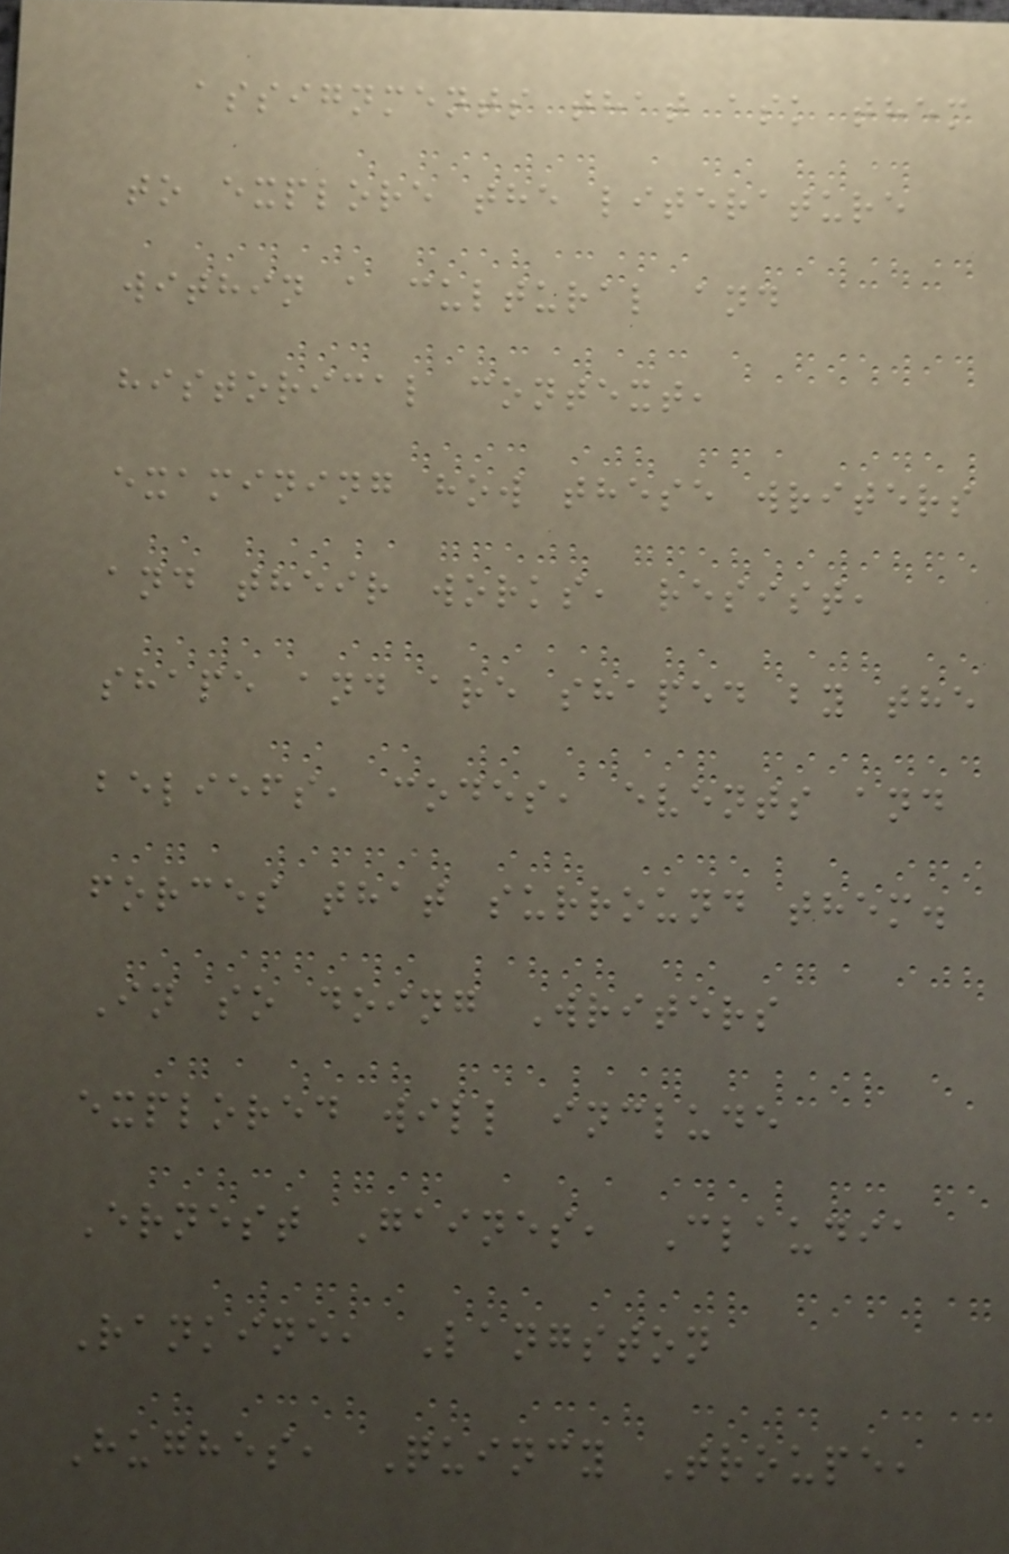assignments that ask them
to explore the literature
within a cultural and
historical context,
examining how these writers
and their works, resist,
shape and are shaped by the
beliefs, codes, events and
forces that surround them.
In so doing Writers
explored will include
Ernest Gaines, Claudia
Rankine, Langston
Hughes, Quincy Troupe,
